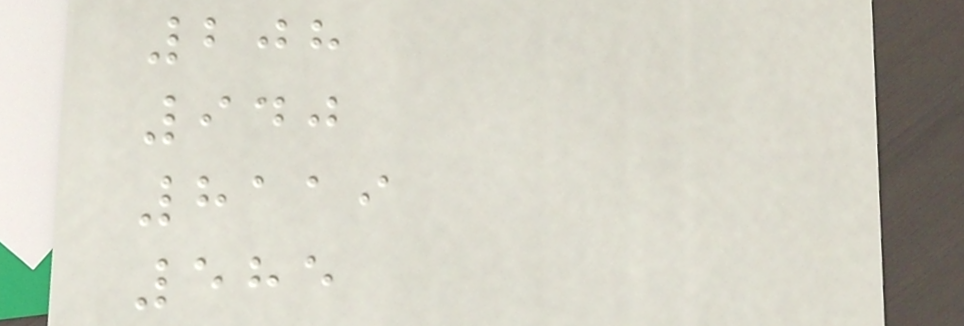208
940
8119
585
